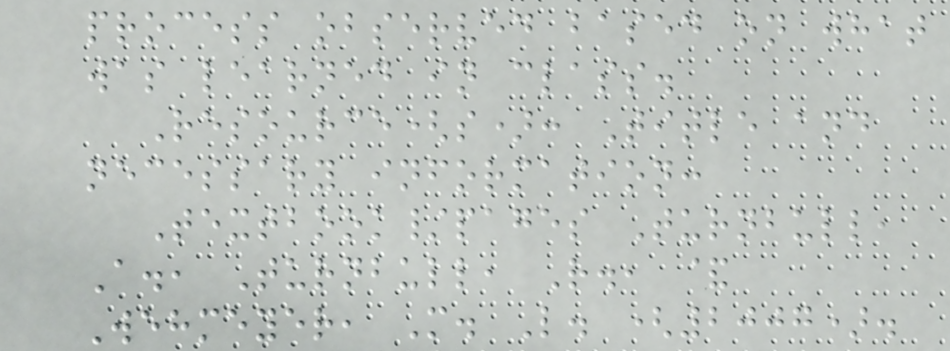process observed based on what
was learned in class.
Resource(s): Title and
necessary information:
Textbook/pages Turnbull,
A., Turnbull, R., &
Wehmeyer, M. L. (2007).
